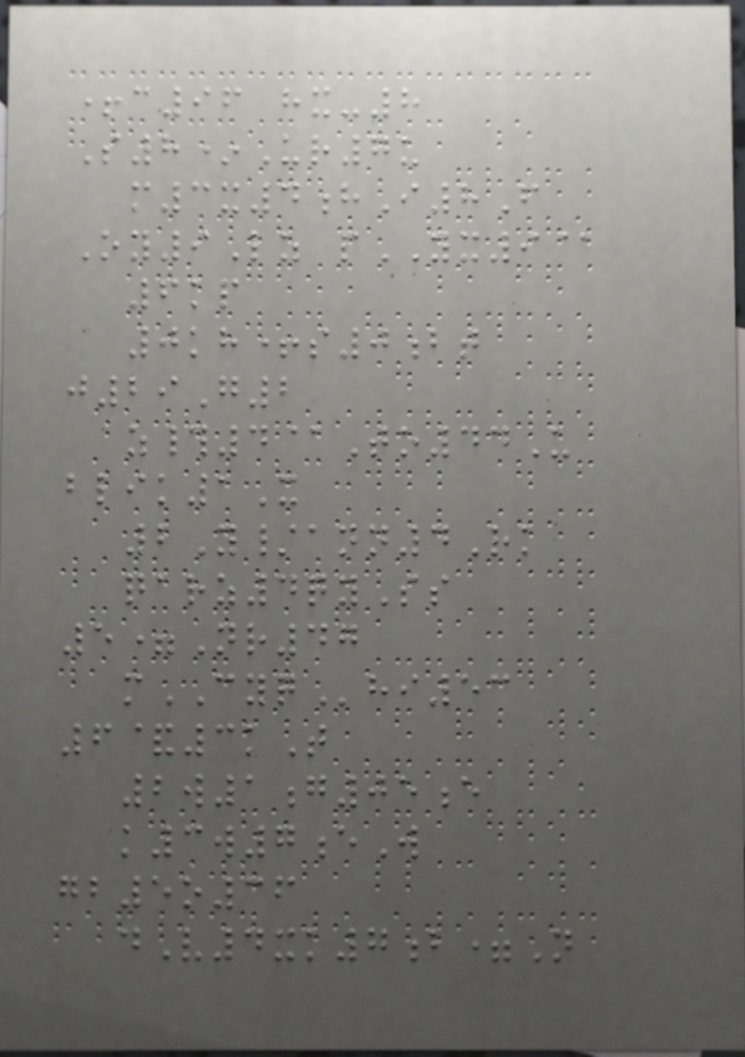+c96 hx-8
S8*Ur7u
m3x4hI8F
Oy9Lz pYX9@
6kp
0kh+s0bt
j29G2
z#4@To44U
blik1X
2Y/ann4Rk
qarz4qySs
5=Nr47
mCYQhi53
6&3kT
2w1g05e
k3w7eW
gb5o36
dV4xk7b=N
